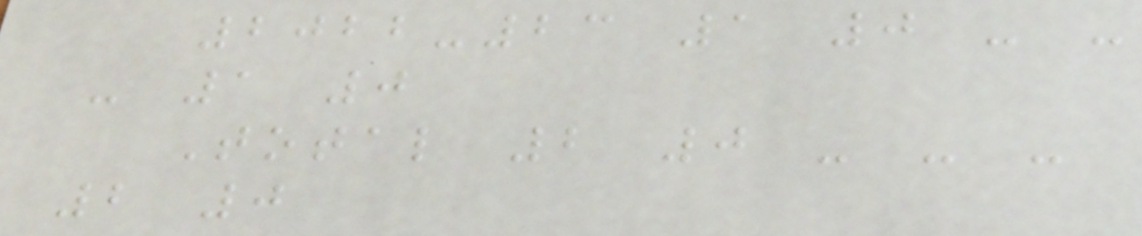2022-23 1 0 - -
- 1 0
Total 2 0 - - -
2 0
